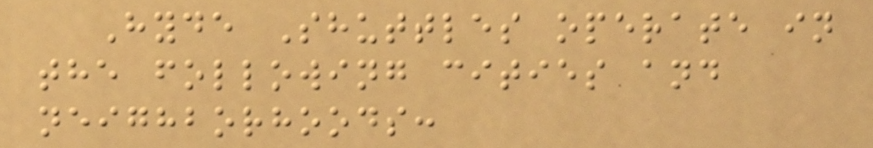Hyde Shuttles operate in
the following cities and
neighborhoods:
